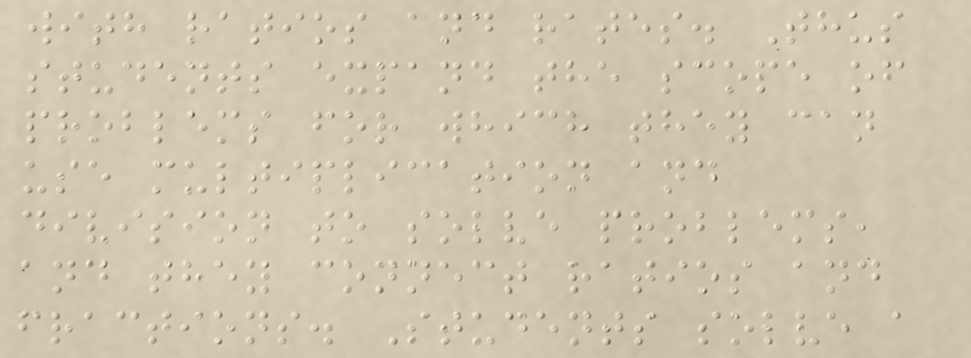with ratios and rates. Thus
students expand the scope of
problems for which they can
use multiplication and
division to solve problems,
and they connect ratios and
fractions. Students solve a
